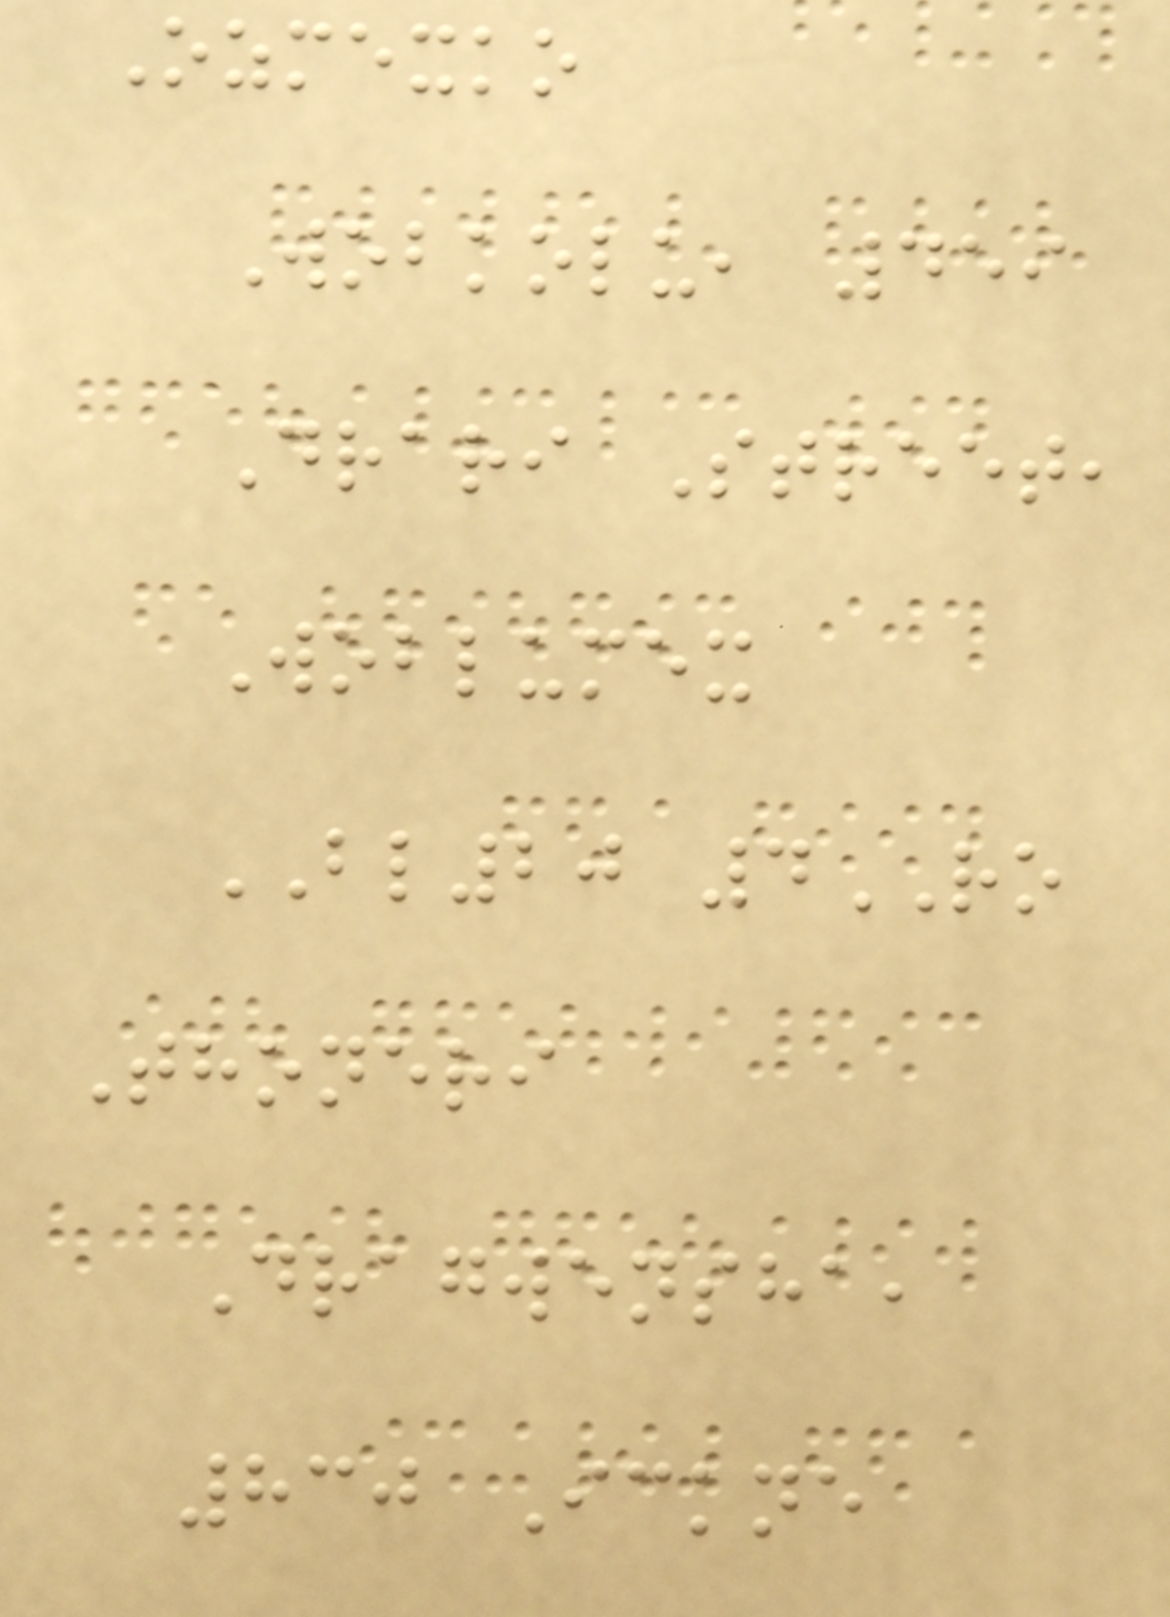Ozmexko
Wobkolu, 459
Drari Street,
Woblumex
BL20 4RO
Thoneri
Dragwensha,
830 Ickne
